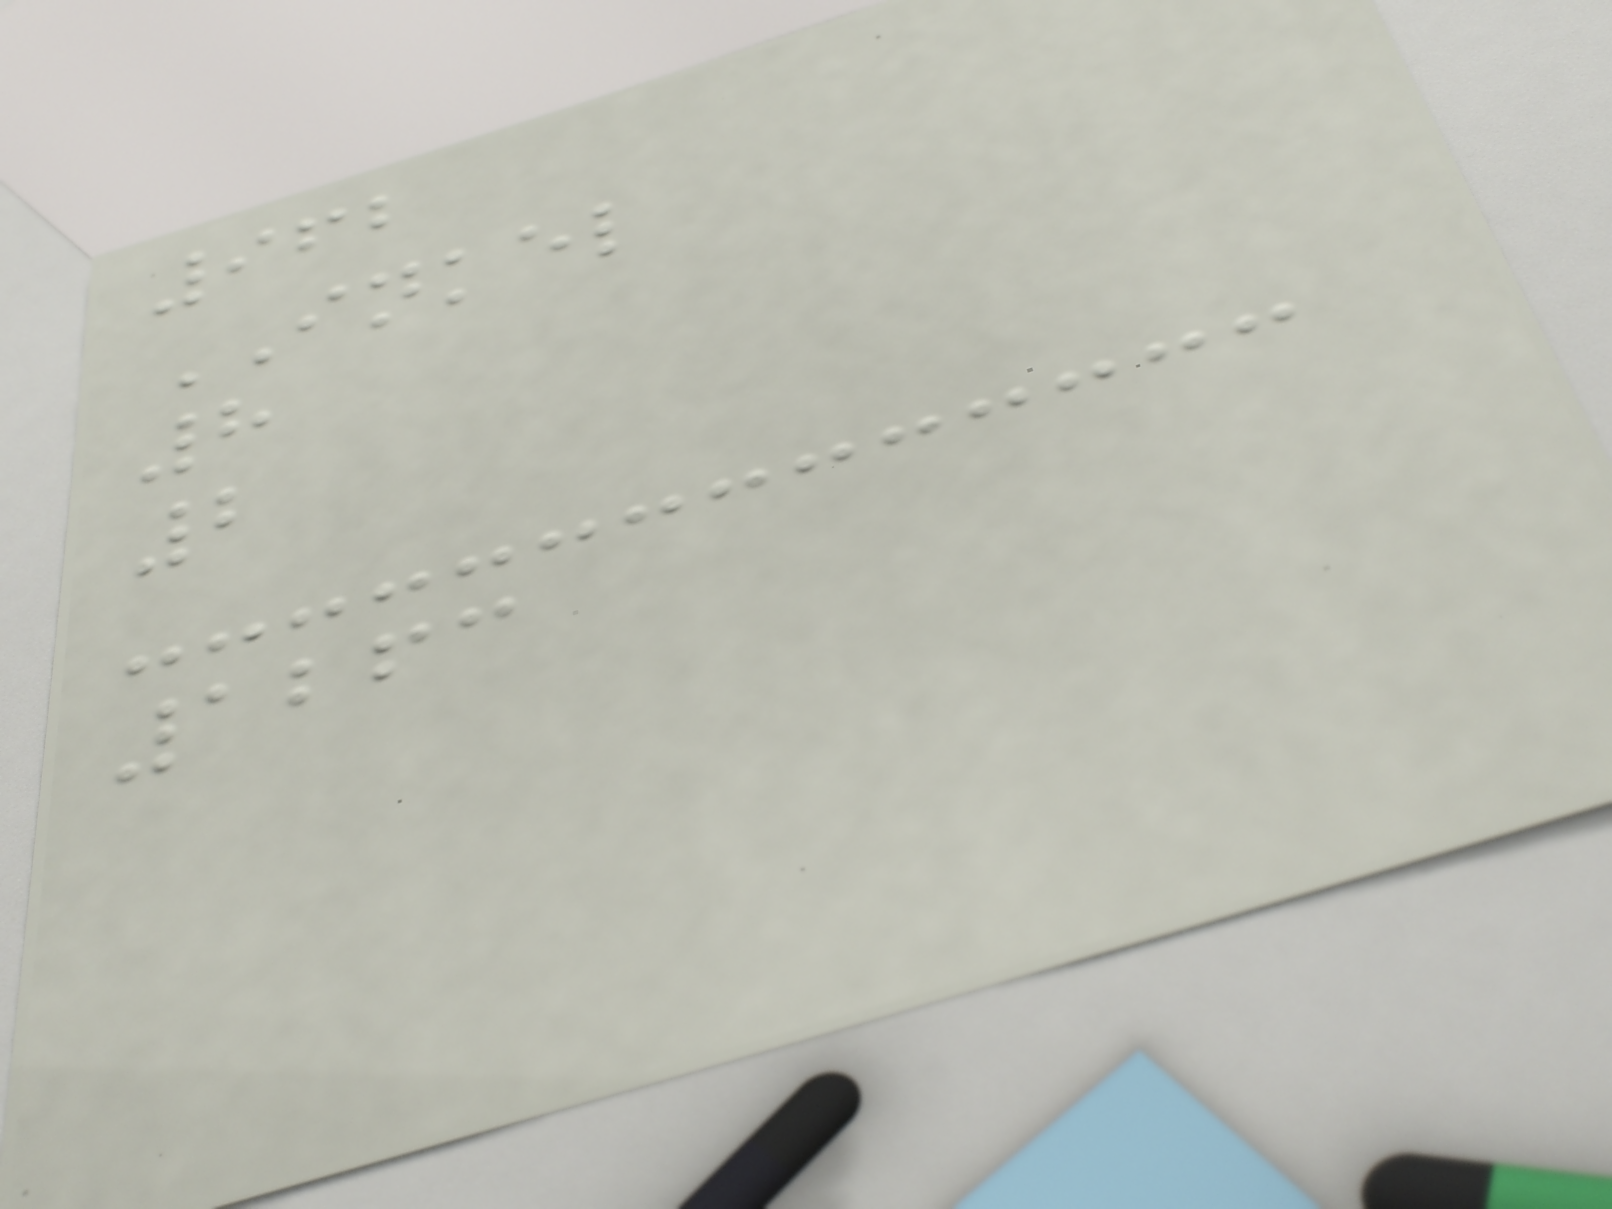962
INKEL
8
2
1263
